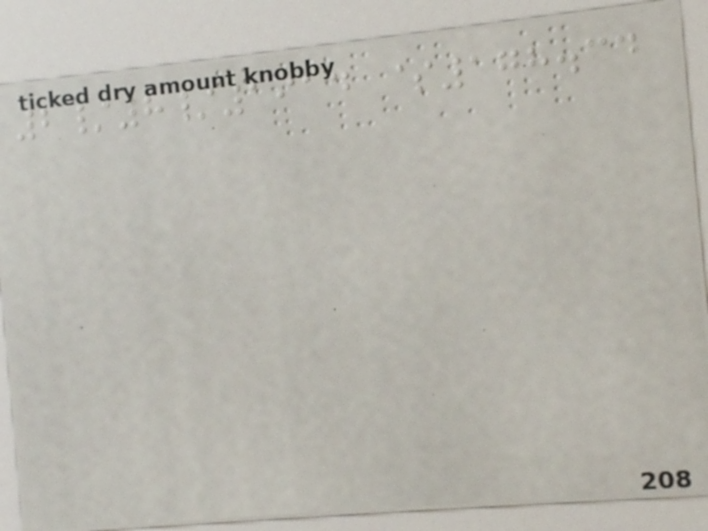2/8/1914 $178.34
